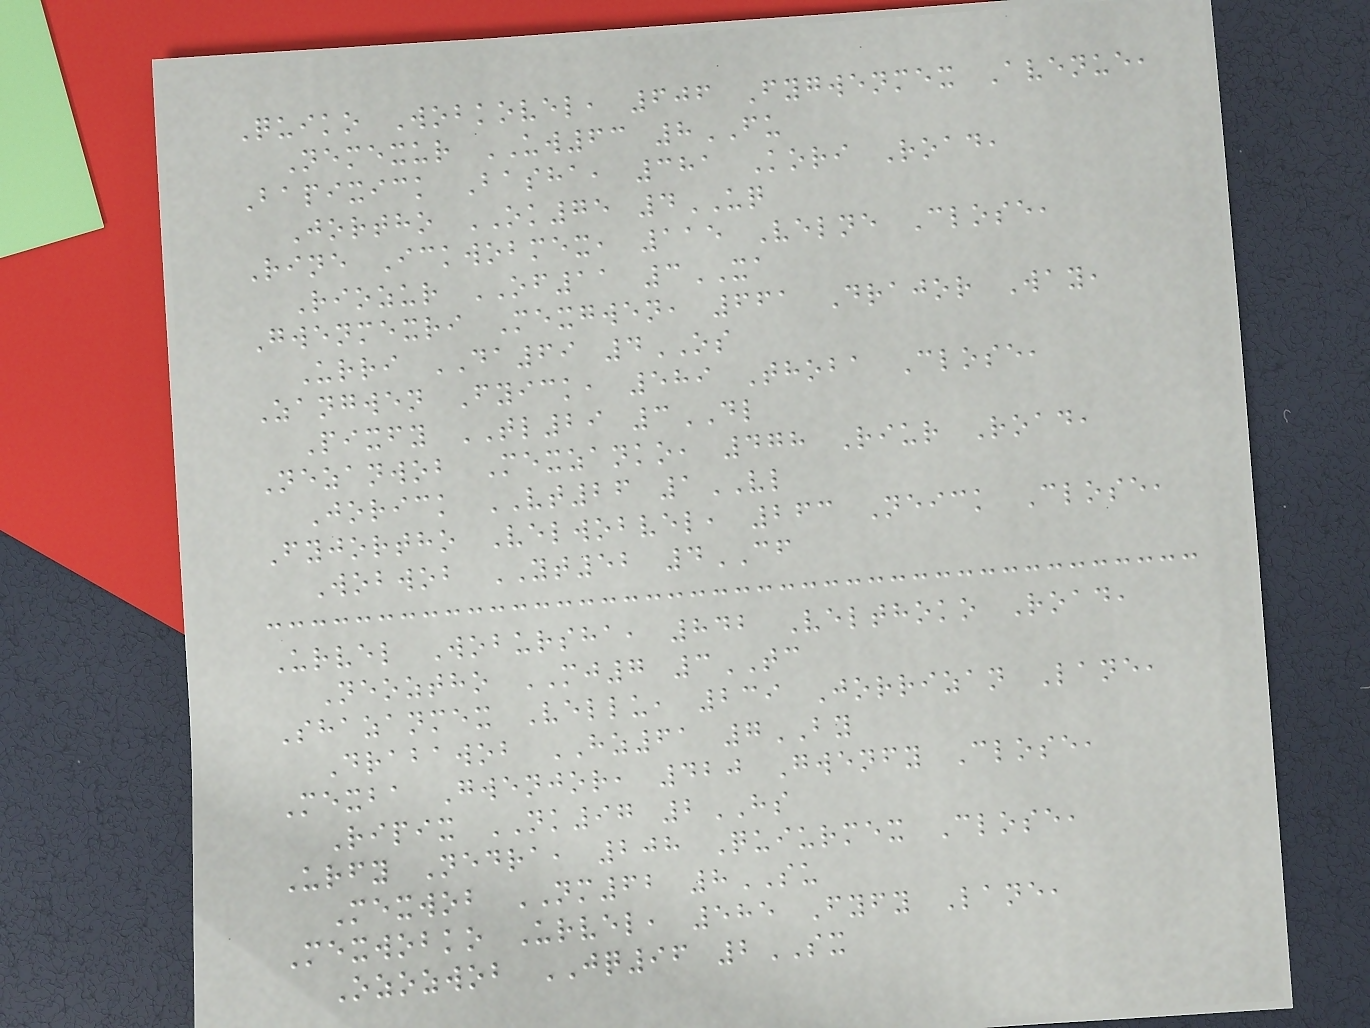Quiko Wobkovel, 606 Fygwenmex Avenue,
Nemexur UW63 8FU
Bapixick Basha, 381 Kori Road,
Jortho OK75 4UQ
Rine Ickwobmex, 115 Velne Close,
Riozur OF11 3XA
Gwenmexri Mexgwen, 661 Drajor Way,
Urri DA69 4OS
Zangwen Fyick, 589 Thoba Close,
Pixfy TL29 3DL
Nezanwob Mexzanko, 478 Riur Road,
Jorick VT26 1VL
Fyjortho Velwobvel, 263 Neick Close,
Wobwob YT52 4CF
Urvel Wobursha, 842 Velthoko Road,
Neoztho MJ7 3TC
Shazanmex Vellu, 239 Jorrizan Lane,
Drabawob HZ61 7BY
Mexba Gwenjor, 420 Gwenfy Close,
Ripix NK97 2HS
Urfy Nedra, 208 Quiurmex Close,
Mexwob NM62 8SU
Mexwobko Urvel, 585 Fyfy Lane,
Ozozwob JQ96 2SX
